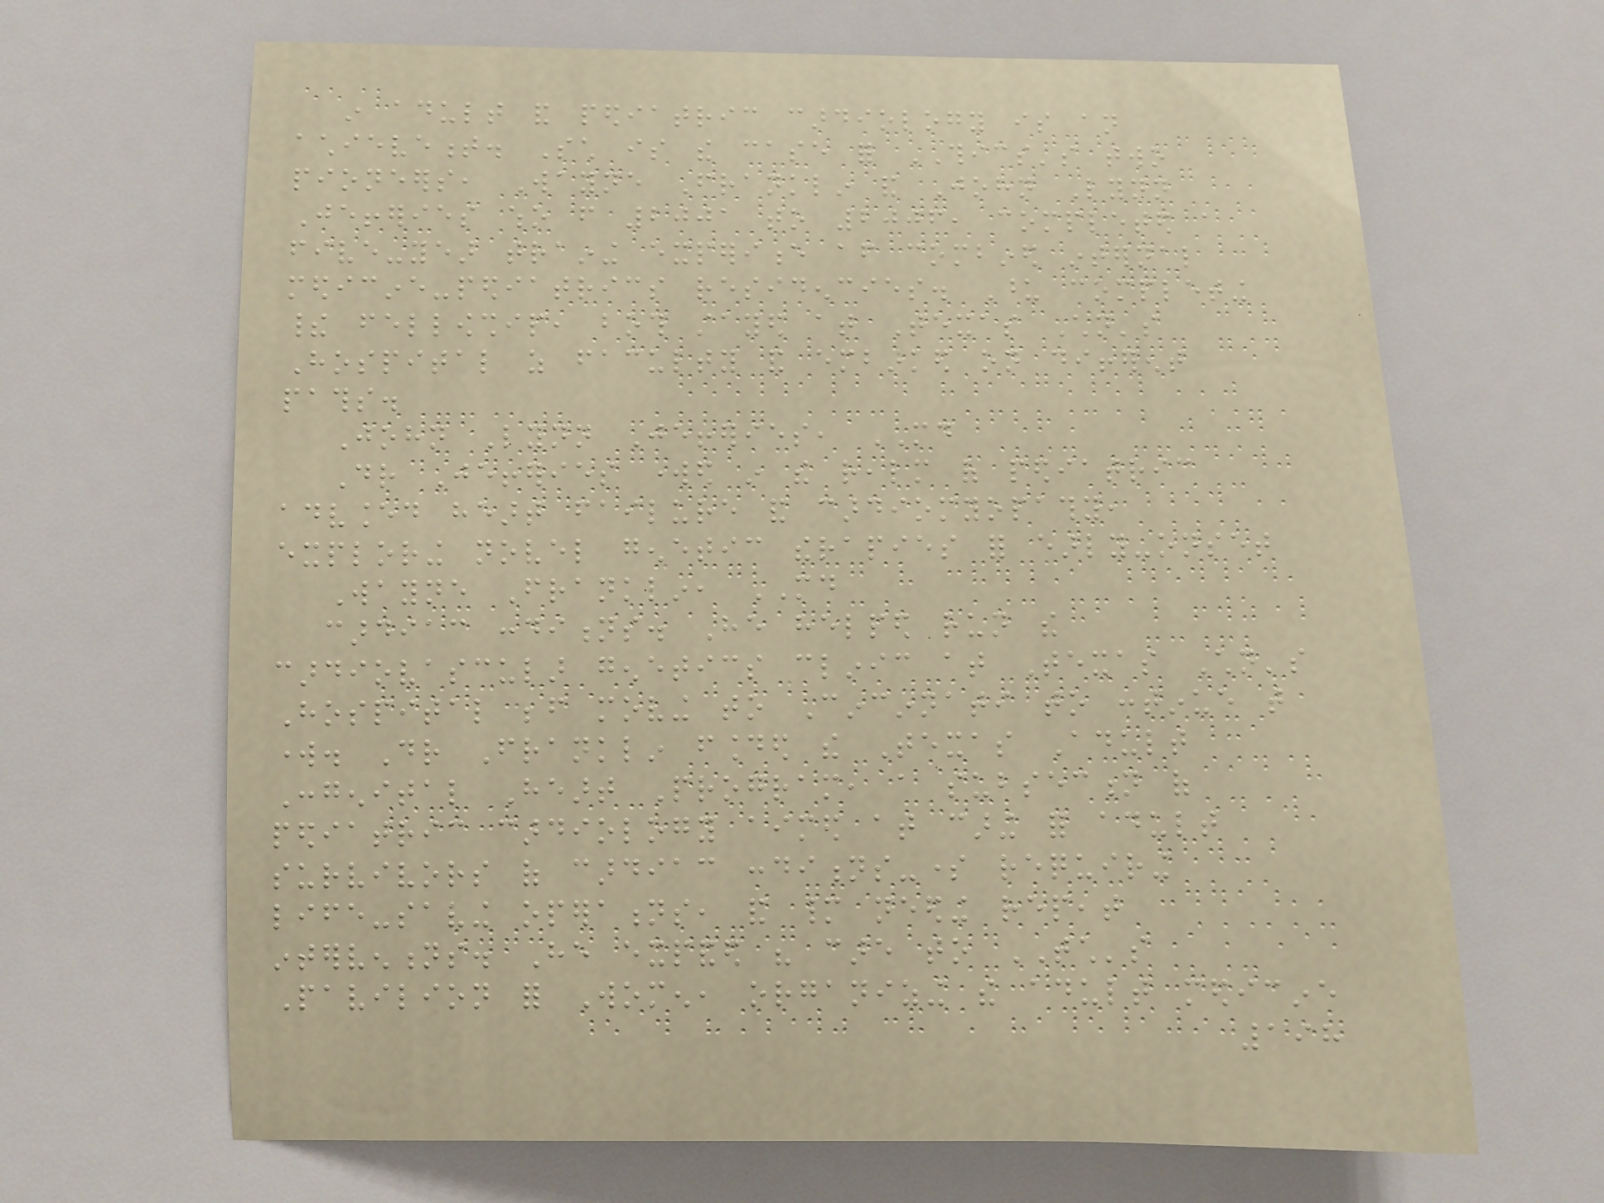in adult and pediatric cardiology is an
achievement. Such is the case for THICS's two
pioneers, Wayne Franklin and John Lynn
Jefferies who from 2001 to 2006, completed a
five-year training experience after combined internal
medicine-pediatrics residencies. Upon completing
their fellowship, both stayed at Texas Children's
Hospital as faculty and embarked on different
paths.
John Lynn Jefferies, MD
Dr Jefferies worked in the realm of pediatric
advanced heart failure and cardiomyopathy,
exploring novel genetic therapies for early-onset
Wayne Franklin, MD
cardiac conditions. He helped run the
cardiovascular genetics clinic at Texas Children's
Hospital before moving to Cincinnati to continue that
work. Dr Franklin founded the Texas Adult
Congenital Heart Program, a subsection of
pediatric cardiology aimed at caring for adult
survivors of cardiac conditions-some requiring
life-saving operations, and many needing repeat
interventions. He expanded his care to TCH's
Pavilion for Women, organizing the adult medicine
198
